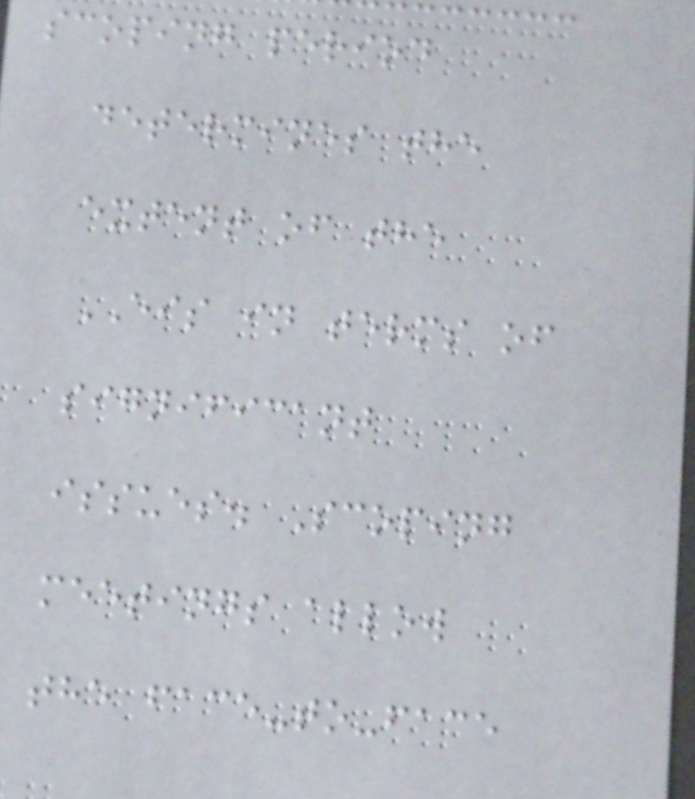scoping period
determines the
extent of the
EIS in terms of
significant
issues. Scoping
meetings allow
the face-to-face
